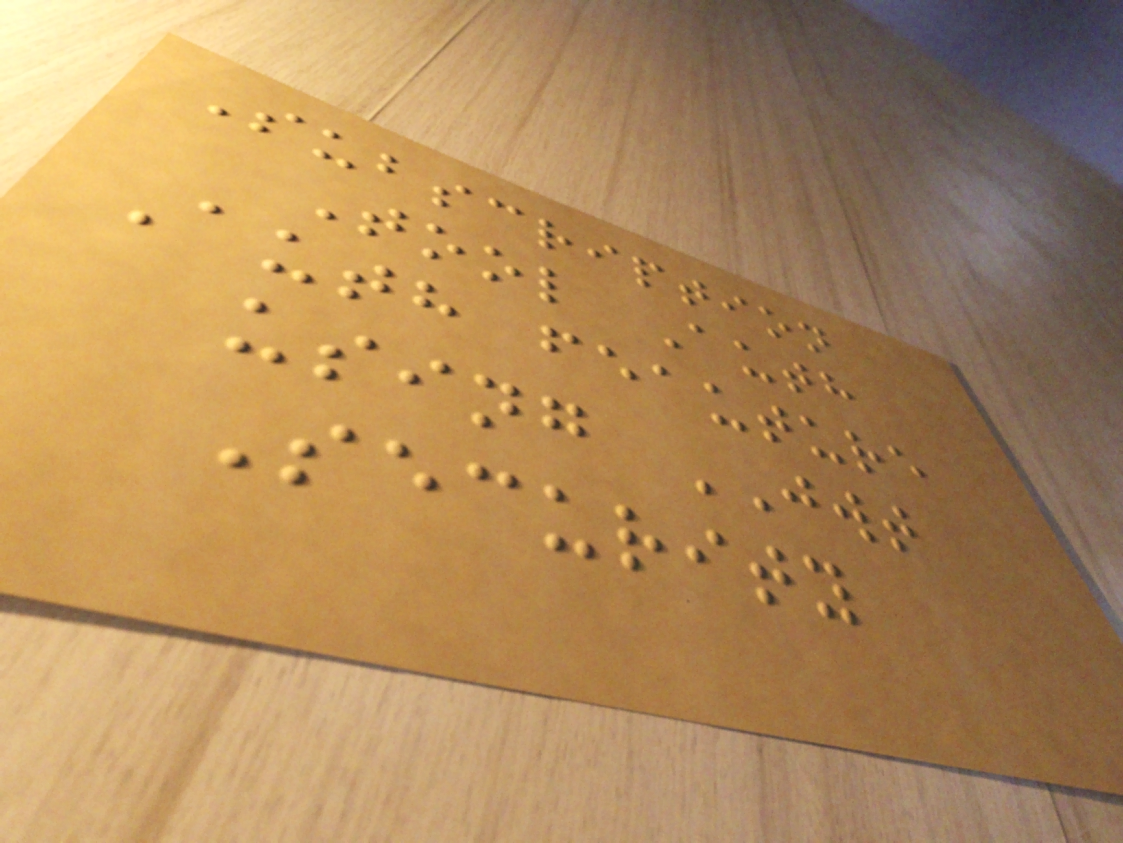Subscription
Tool Auth
Auth feauture
using JWT
Security
